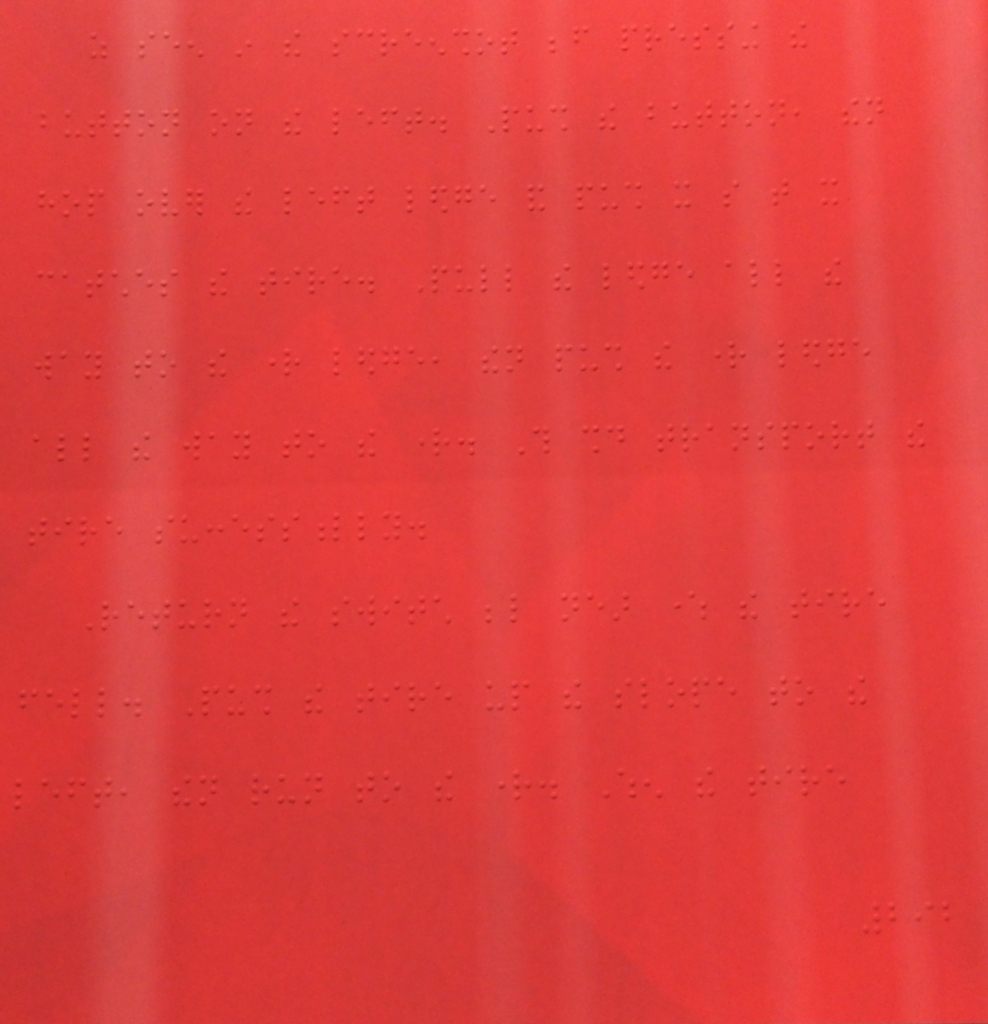as seen in the screenshot before pressing the
button on the left. Push the button, then
hop over the left ledge and push it so that it
catches the tire. Pull the ledge all the
way to the right ledge, then push the right ledge
all the way to the right. This should transport the
tire successfully.
Return the switch below near where the tire
fell. Push the tire up the slope to the
left, then run to the right. When the tire
292
